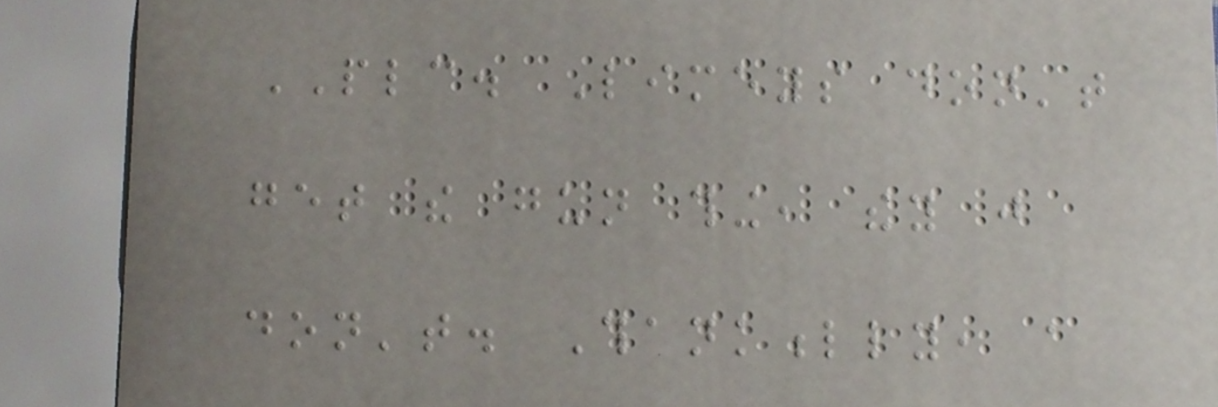PLC. Limeys don't
get the gun thing, they just
don't. Thankfully, a
